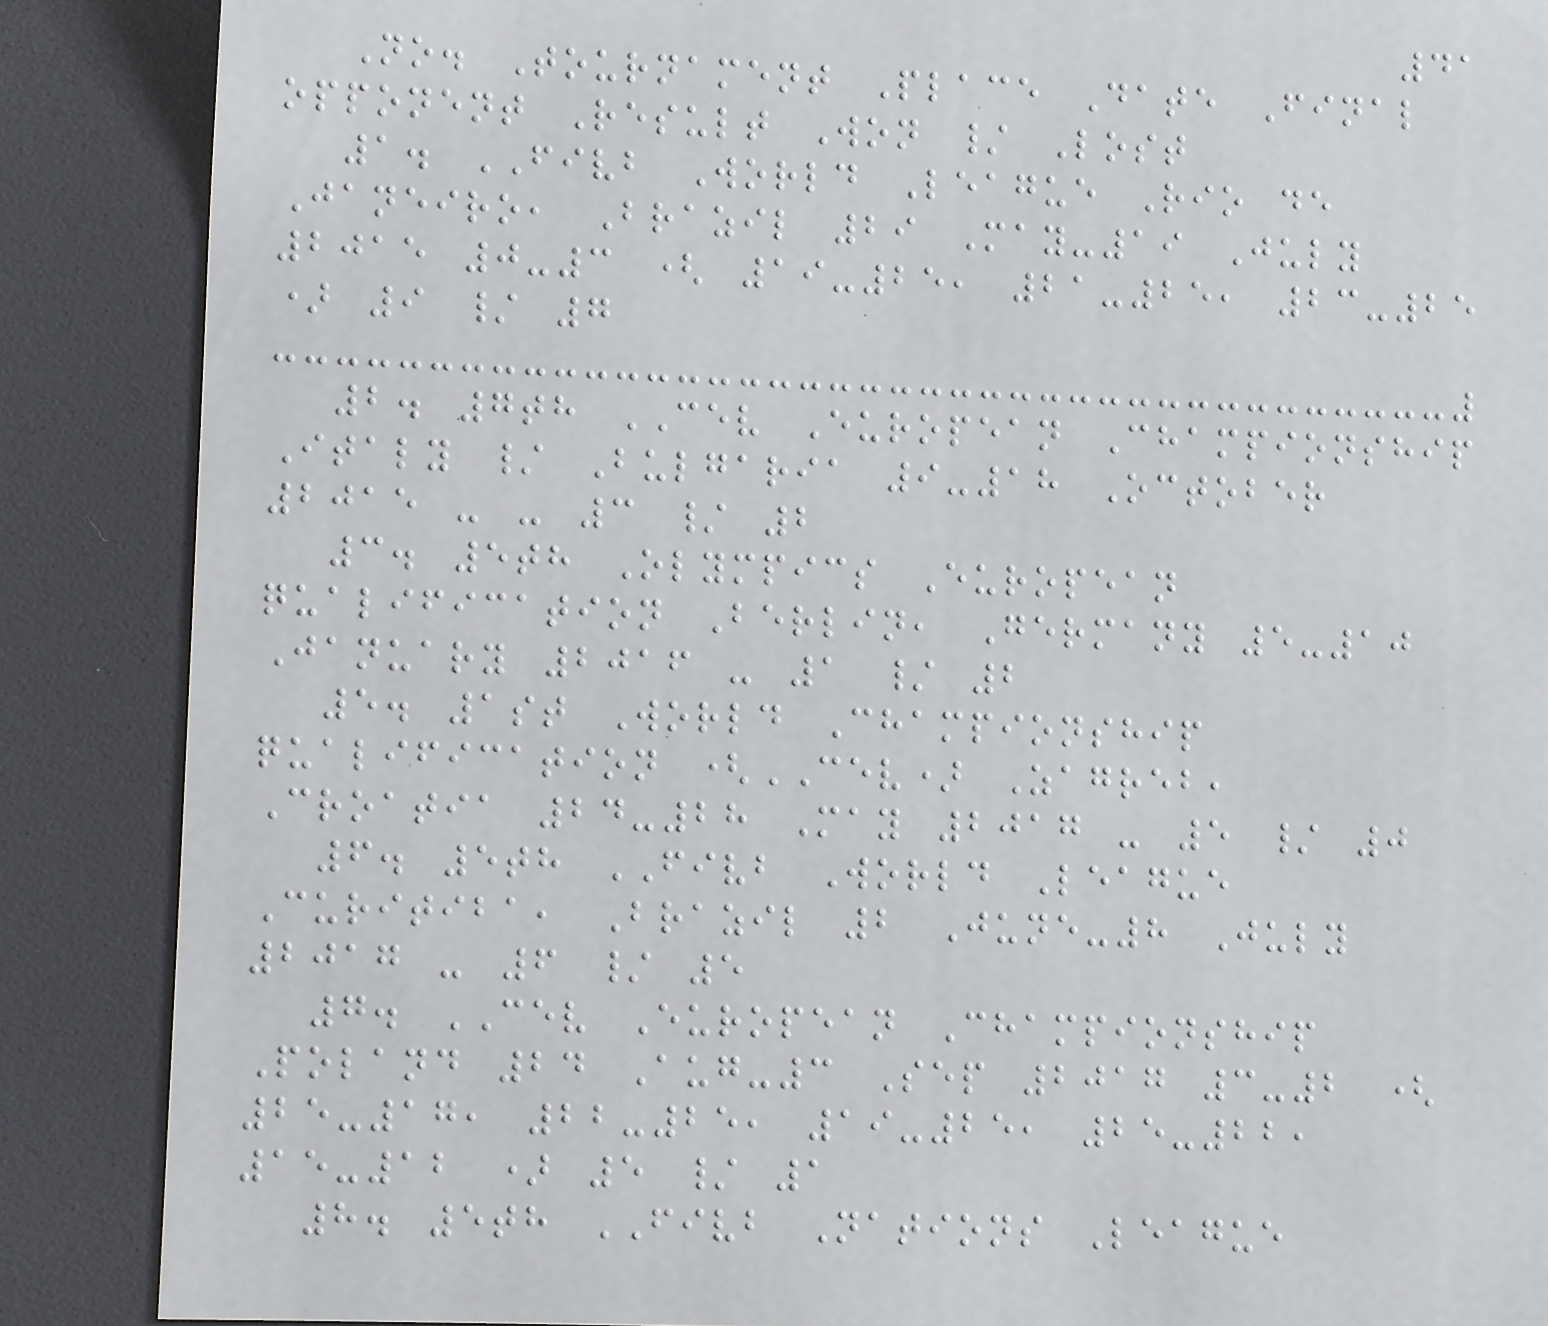41
No. Tournament Place Date Final
opponent Result Won / Lost
1. FIVB World League Rio de
Janeiro, Brazil 29 May-19 July
2015 0-3 ( 19-25, 21-25, 23-25
) 9 / 7
2. 7th CEV European Championship
Italy / Bulgaria 9-18 October
2015 - - 3 / 2
3. 5th Olympics European
qualification Berlin, Germany 5-10
January 2016 - 1 / 2
5. 1st World Championship
qualification (CEV) Zagreb,
Croatia 24-28 May 2017 - 5 / 0
6. 5th FIVB World League
Curitiba, Brazil 2 June-8 July
2017 - 6 / 5
7. CEV European Championship
Poland 24 Aug-3 Sep 2017 3-2 (
25-17, 22-25, 19-25, 25-22,
15-12 ) 5 / 1
8. 5th FIVB Nations League
